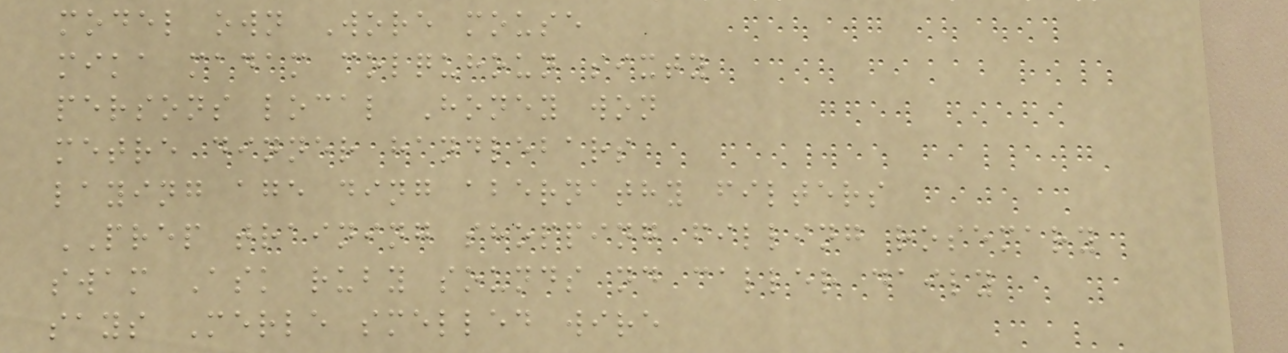model own Wore mouse
mika madam colquhoun sixty
persons local Honey won
metre dinner handlebars
laying age ding abernathy filters
PREP training shopping filling rosemary
swam Ask ruby sounds nd caller daily
says Merle smelled wire
